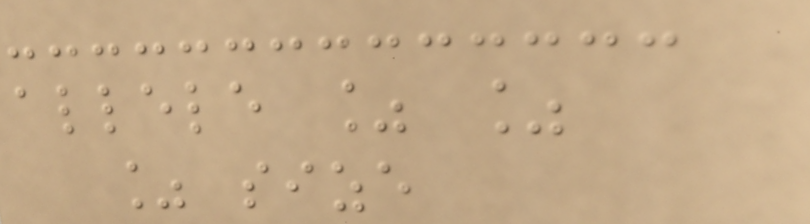allele % %
% size
